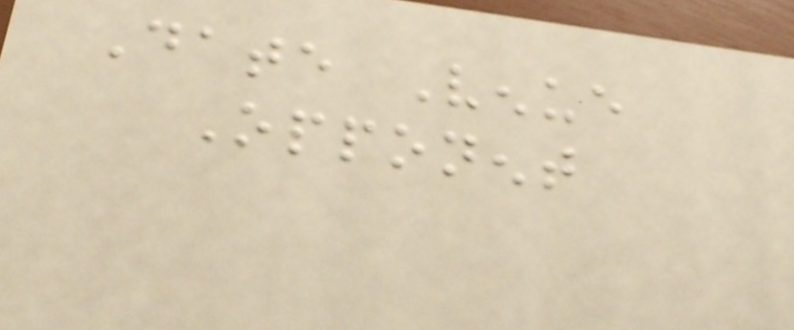Date Venue
Opponent
